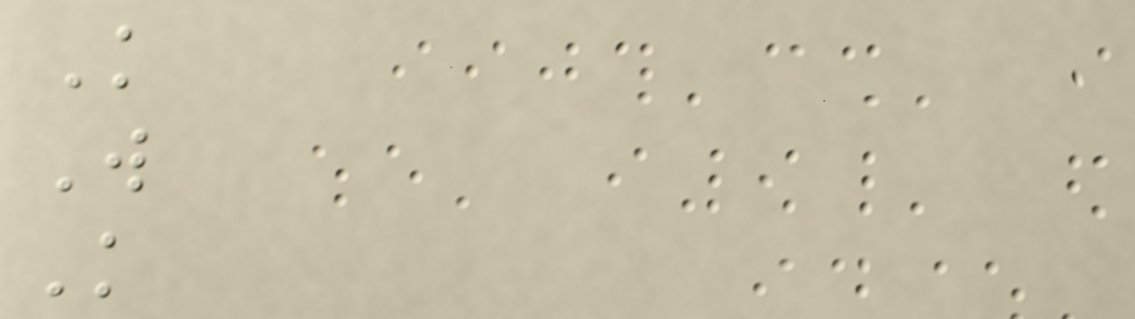K
W
K
